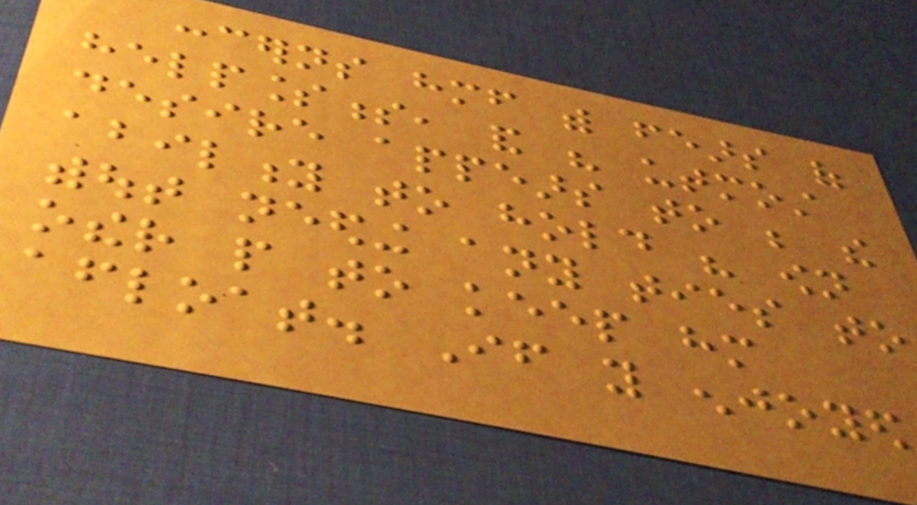concerns himself with fears of
helplessness, and his utmost
desire appears to be the
ability to hold his own
without needing any ties to
other people to keep him
afloat. If you enjoyed
